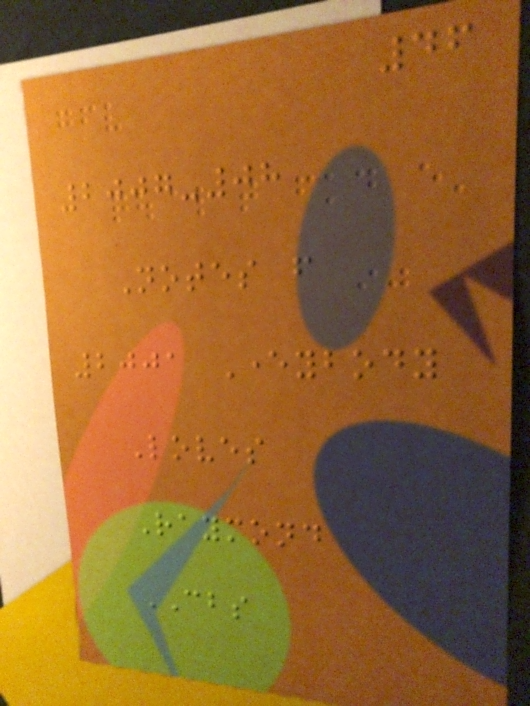46
2007-08
Notes from
2001 Everybody
Loves
Raymond
CBS
